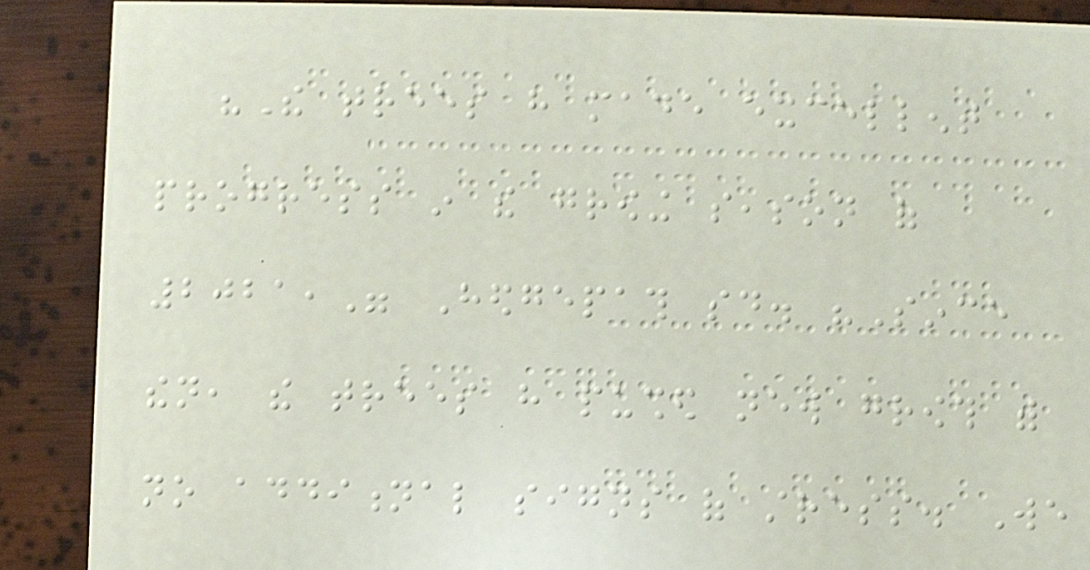"The trees have made excellent
progress in the growing season of
2021," Hedgepath said. "Since
then, the trees have pushed new growth with
no additional signs of stress. We
